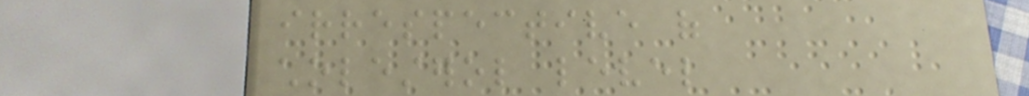irrespective of
cholesterol level
